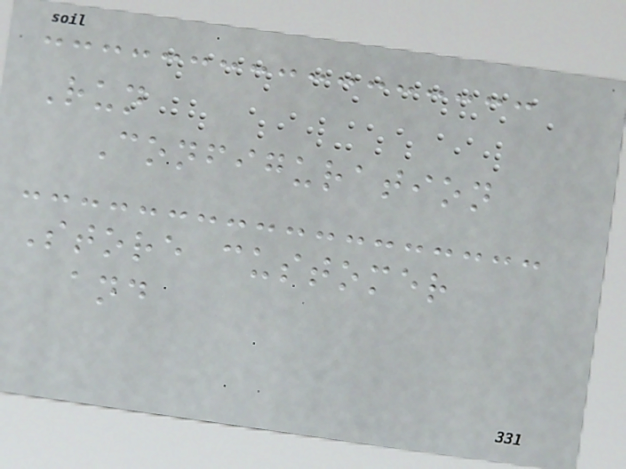Run
Configuration
Store customer
and
